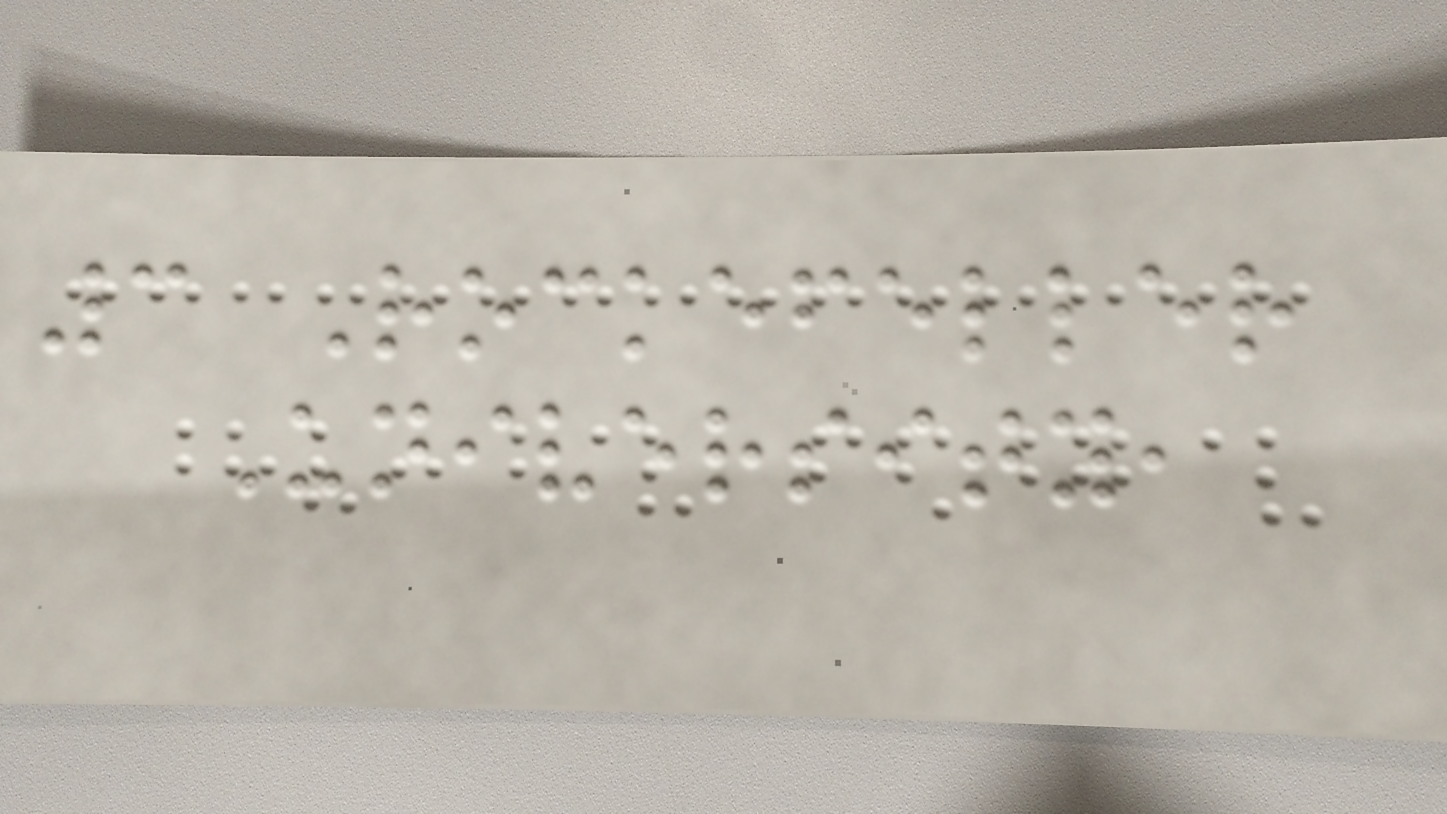3 Rockefeller
University,
